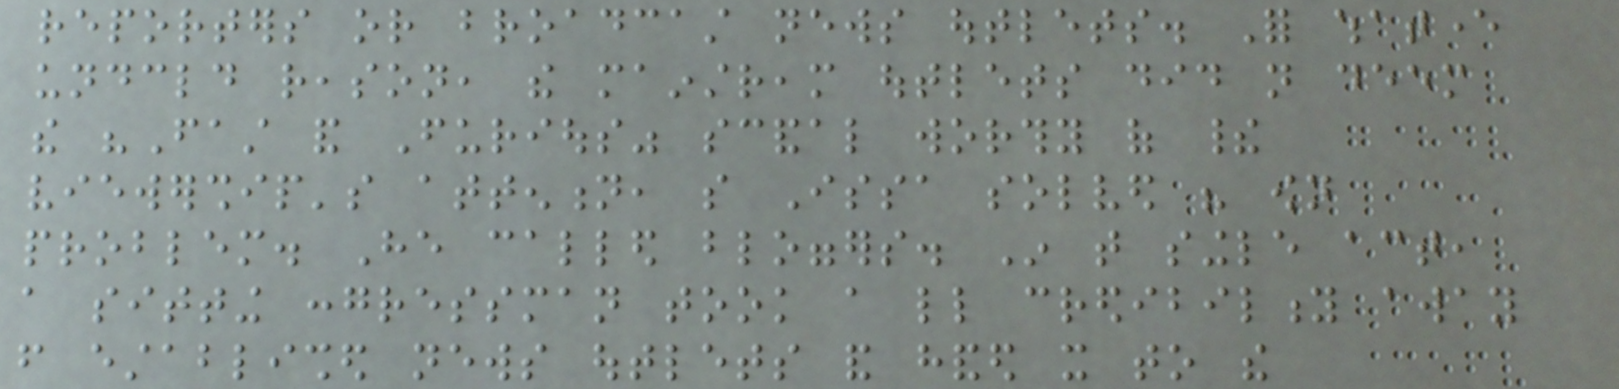reporters or broadcast news outlets. For whatever
undeclared reason, the mainstream outlets did not deem
the "Fast and Furious" scandal worthy of their
viewership's attention, so Issa solved his own
problem. He called bloggers. In that single act,
a sitting congressman took a little credibility away
from established news outlets and handed it to the
